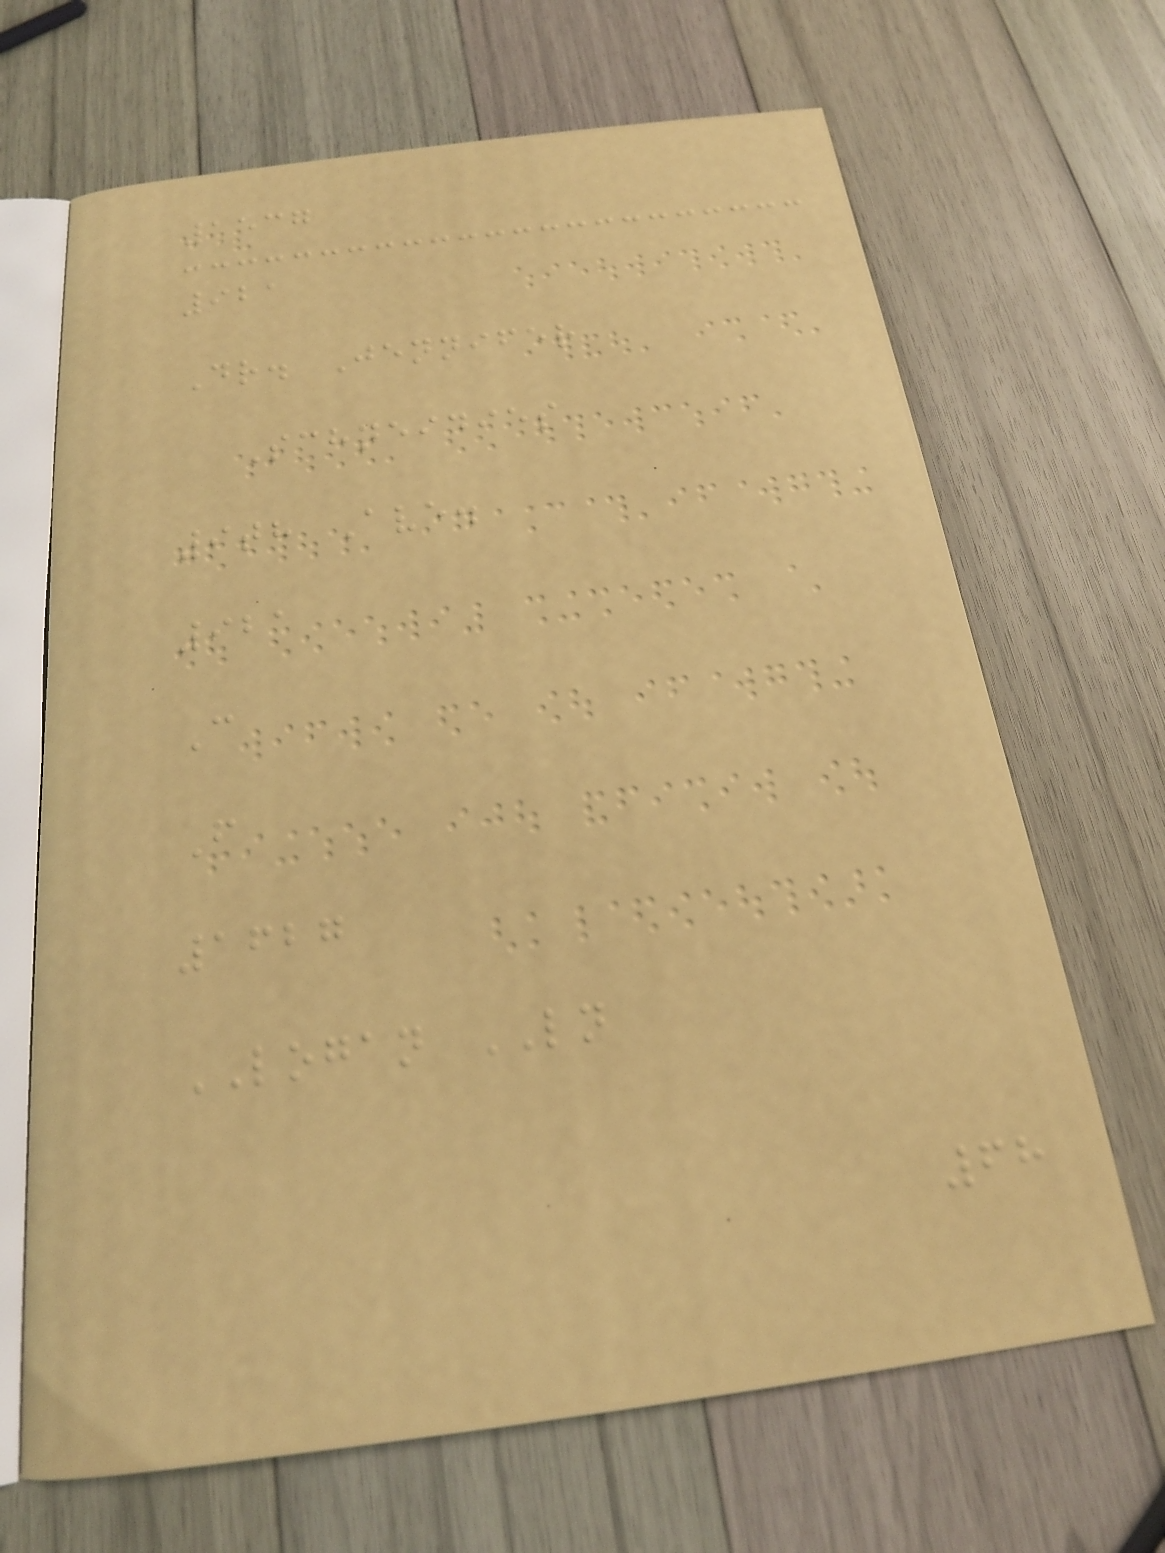1537
921
Dr. Jennifer
Schneidies
9th Ave.
921
C
F
1627
LOGAN LN
68
